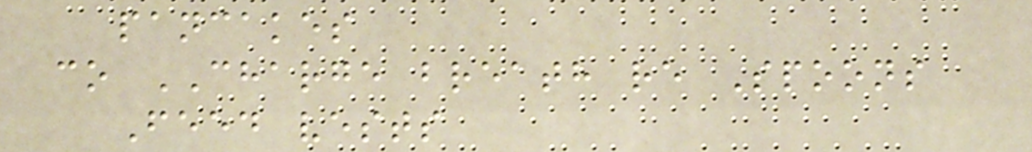pancakes
co CHARGE breath re Spoons
Feed vests
